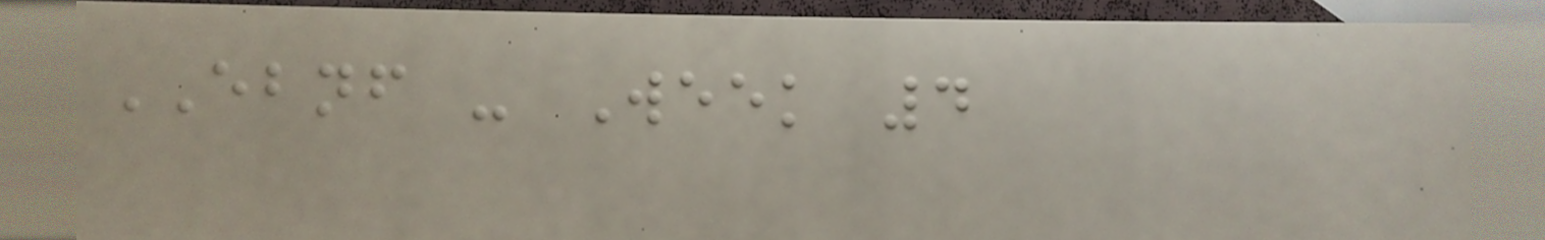EBNF - Week 4
